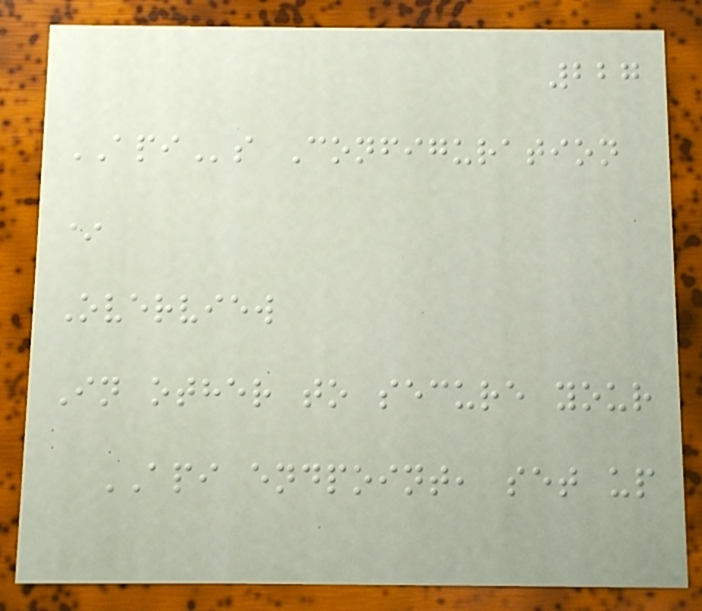227
APIs Configuration
*
Overview
In other to secure your
API endpoint, set up
